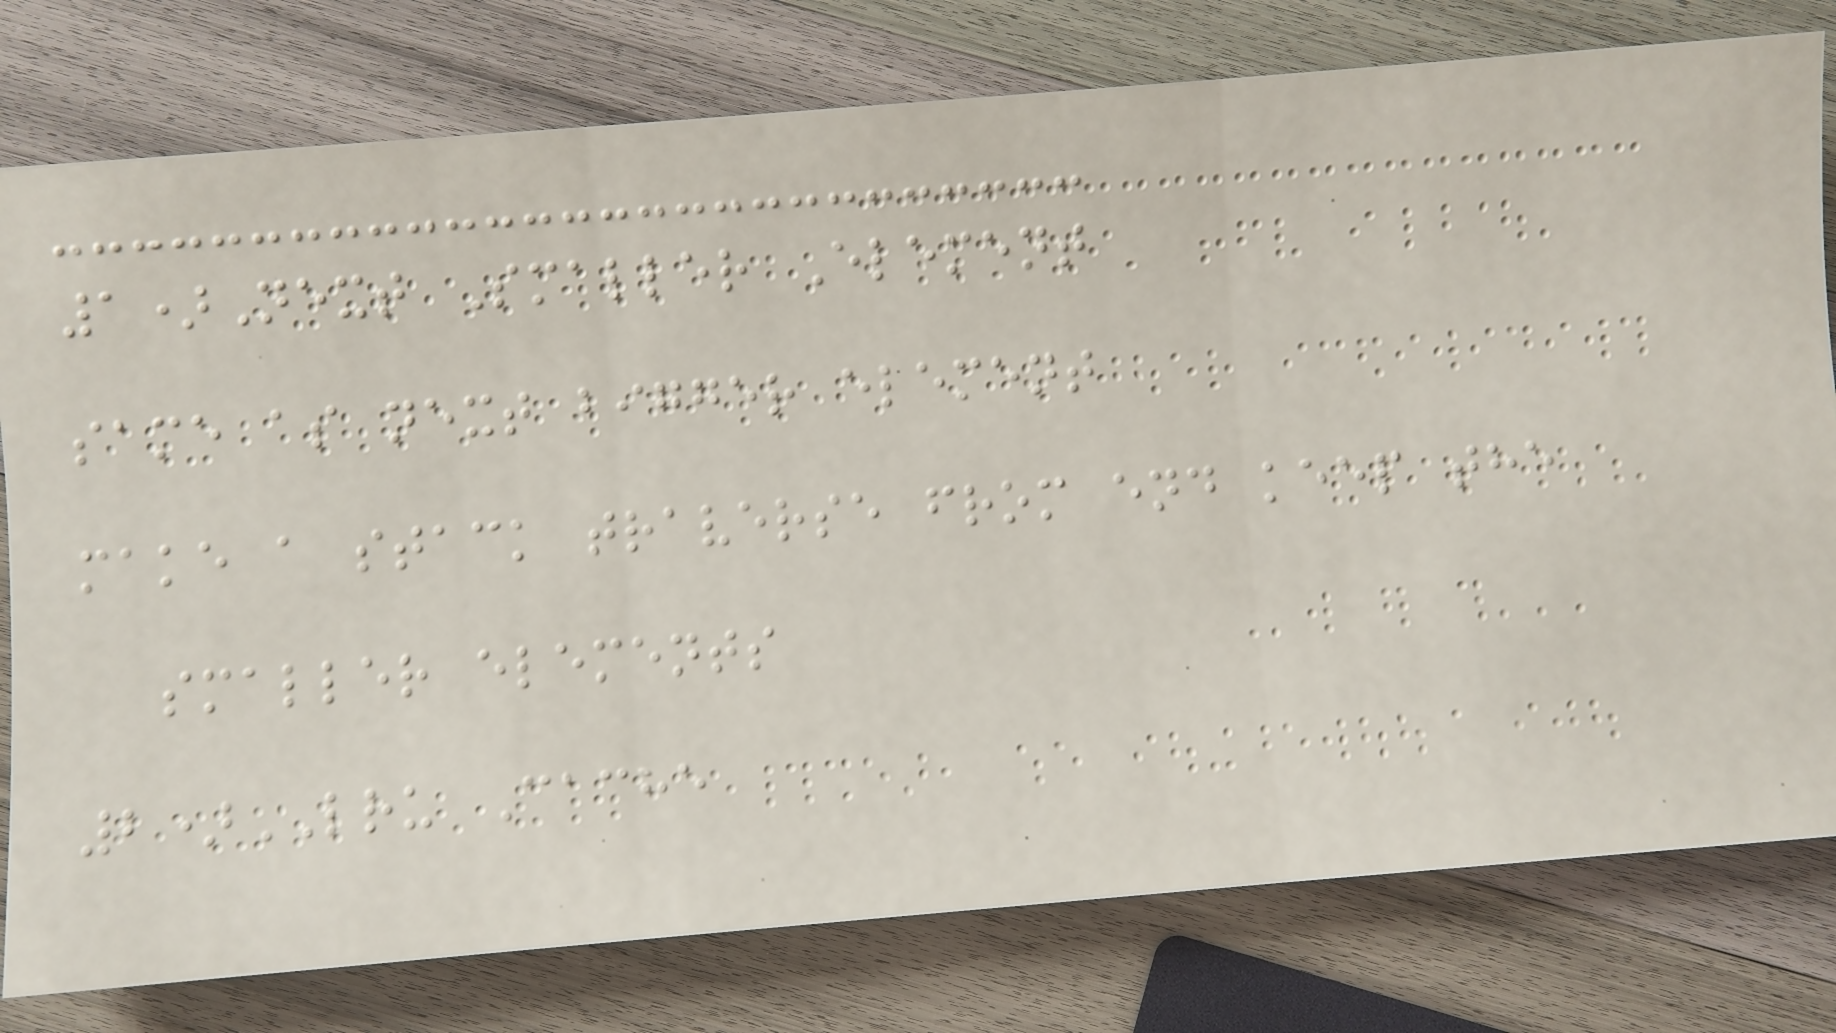1)Next Smaller Element
same as next bigger element
make a stack traverse from end keep the
smaller elements
2)LRU Cache
